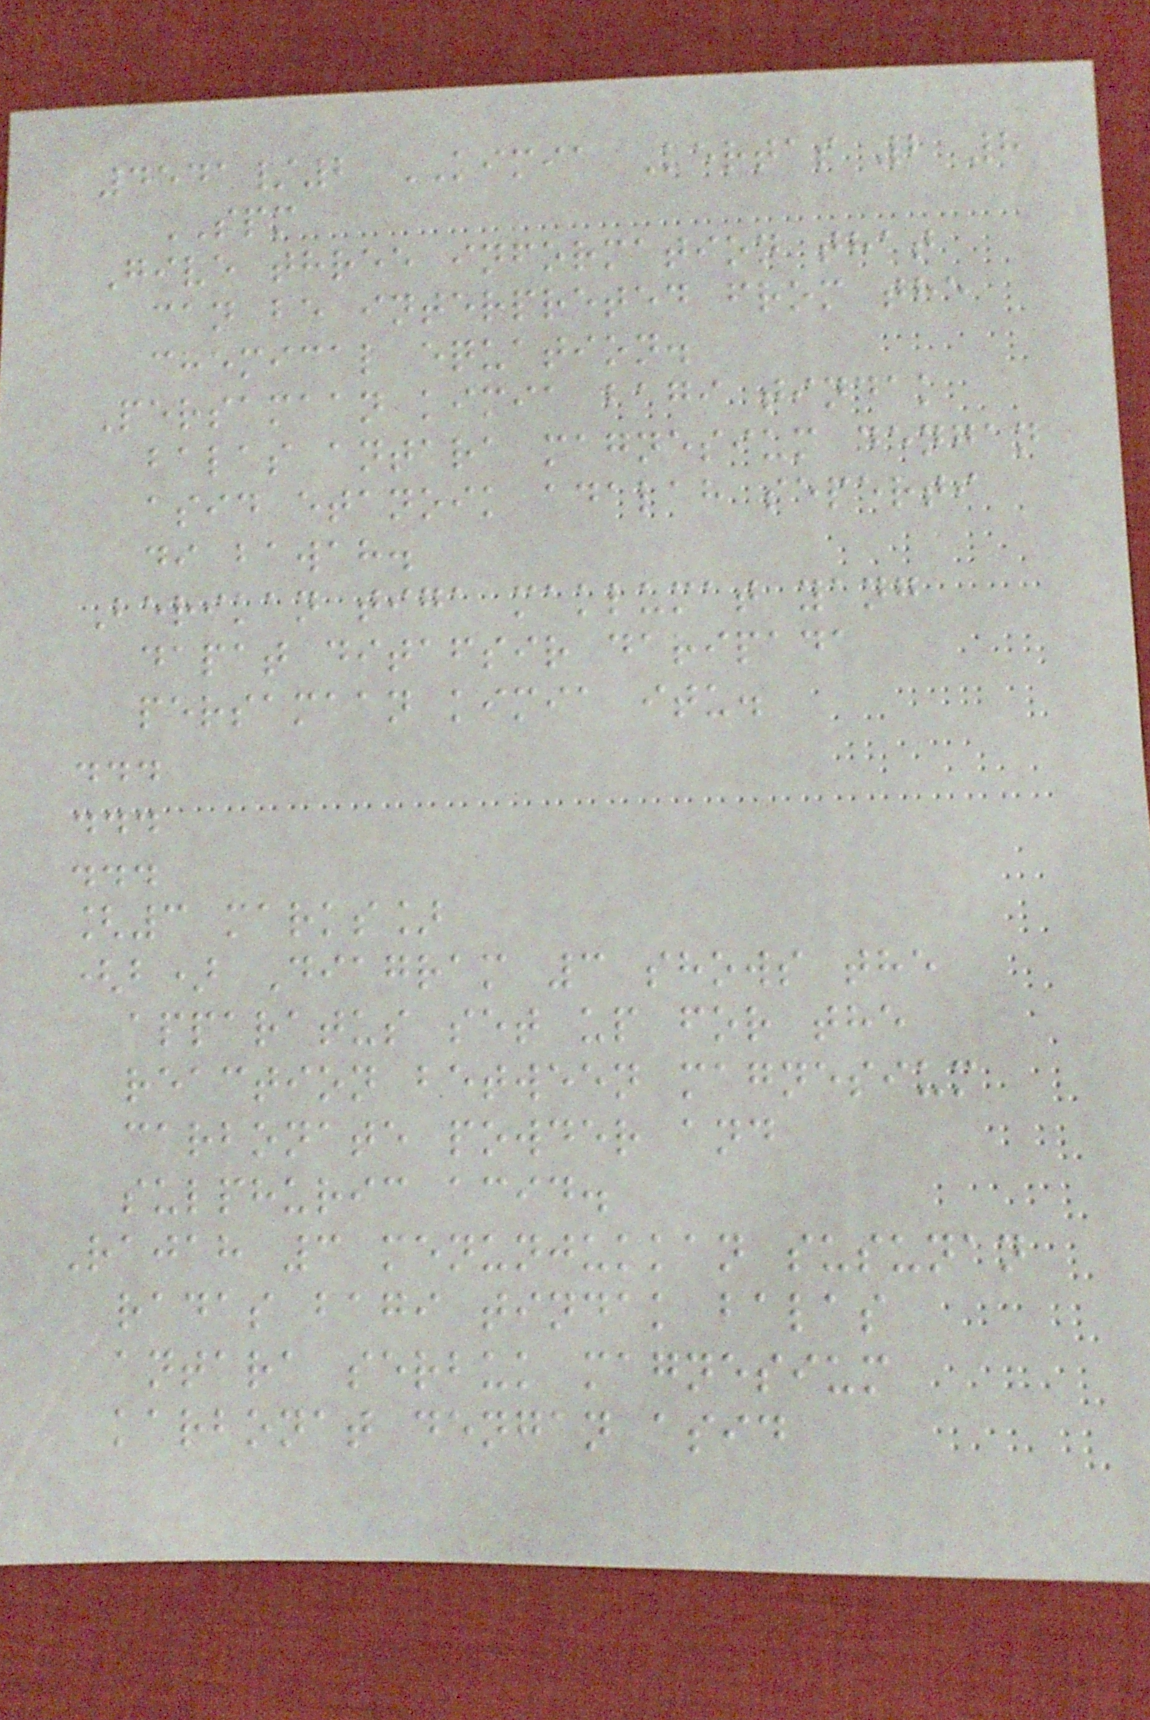4541/2 KIMIA Kertas 2 8
SPM
Give three information that
can be interpreted from the
chemical equation.
Persamaan kimia bagi tindak
balas antara magnesium dengan
asid etanoik adalah seperti
di bawah.
Berikan tiga maklumat yang
dapat ditafsir daripada
persamaan kimia itu.
...
...
...
[3 marks]
(b) Diagram 3 shows the
apparatus set up for the
reaction between magnesium
carbonate powder and
sulphuric acid.
Rajah 3 menunjukkan susunan
radas bagi tindak balas
antara serbuk magnesium
karbonat dengan asid
